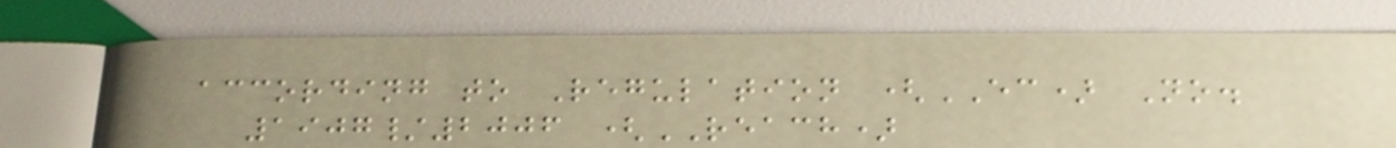according to Regulation (EC) No.
1907/2006 (REACH)
